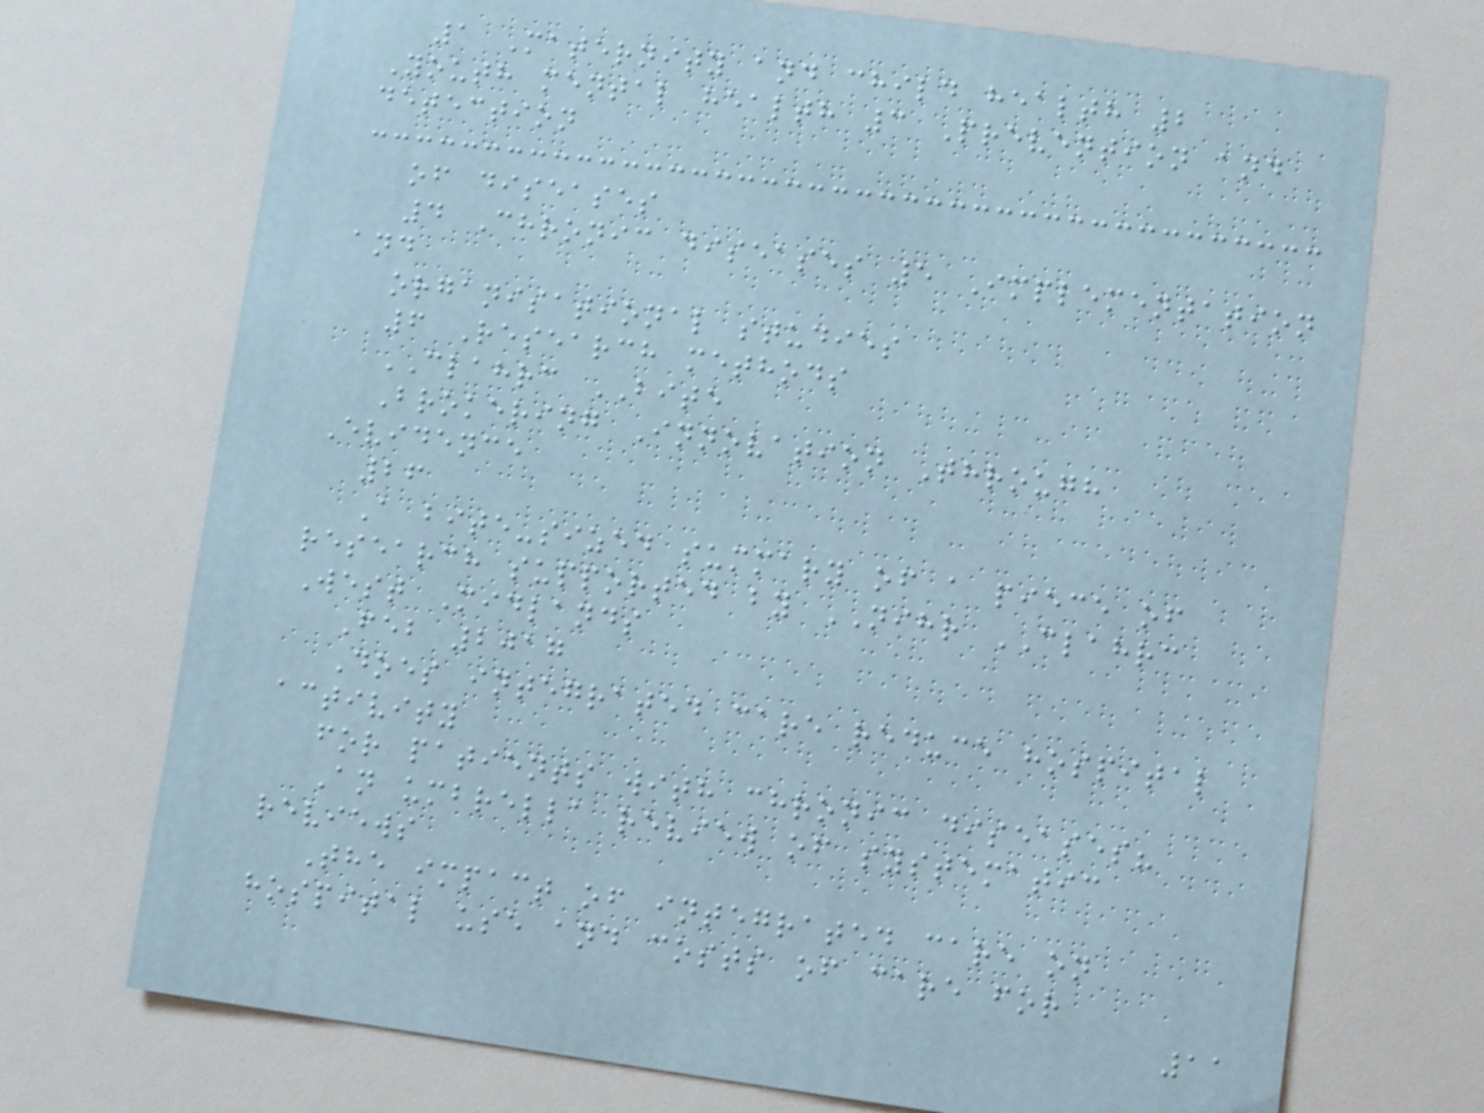1 Maternity and child health 2
Youth mental health 3 Prevention and
detection
of diseases
4 Chronic diseases 5 Implementation
and
organisational studies
6 Research methods
CLAHRC BITE
Brokering Innovation Through
Evidence
26
A bite-sized summary of a piece of
research supported by NIHR CLAHRC
West Midlands
Feb 2017
Does integrated care reduce hospital
activity
for patients with chronic diseases?
An umbrella review of systematic
reviews
The impact of integrated care on
hospital use and costs of care for
11
